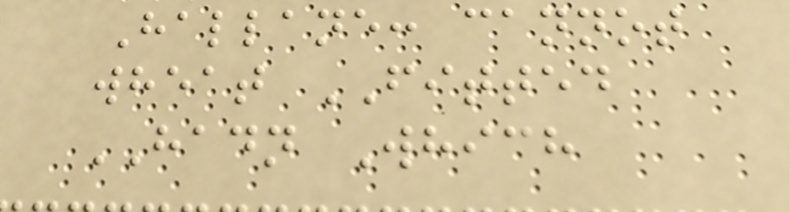Hallane: cannot
wheat FITTED
HADN Which
